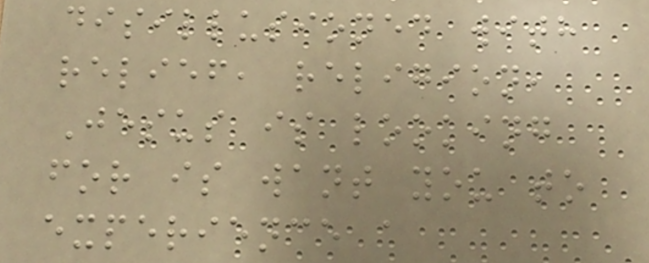disillusioned with
relief, religion,
Jesus is looking
for is want you to
experience a
